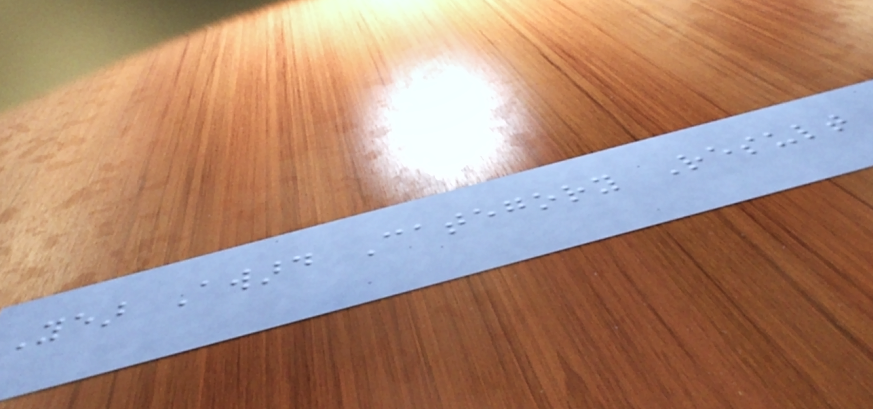Year Award Category Result
